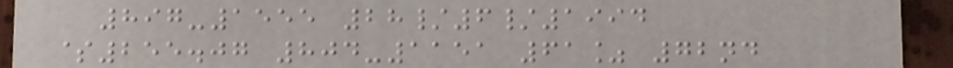897-1555 28/6/1994
$255.07 804-1151 61% 72nd
